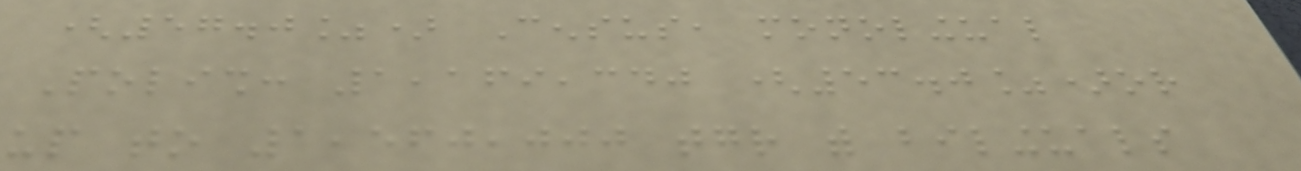(57.0%) Census, monolingual
Polish: 1,169,340 (53.0%)or
up to 1,560,000 together with bilinguals
